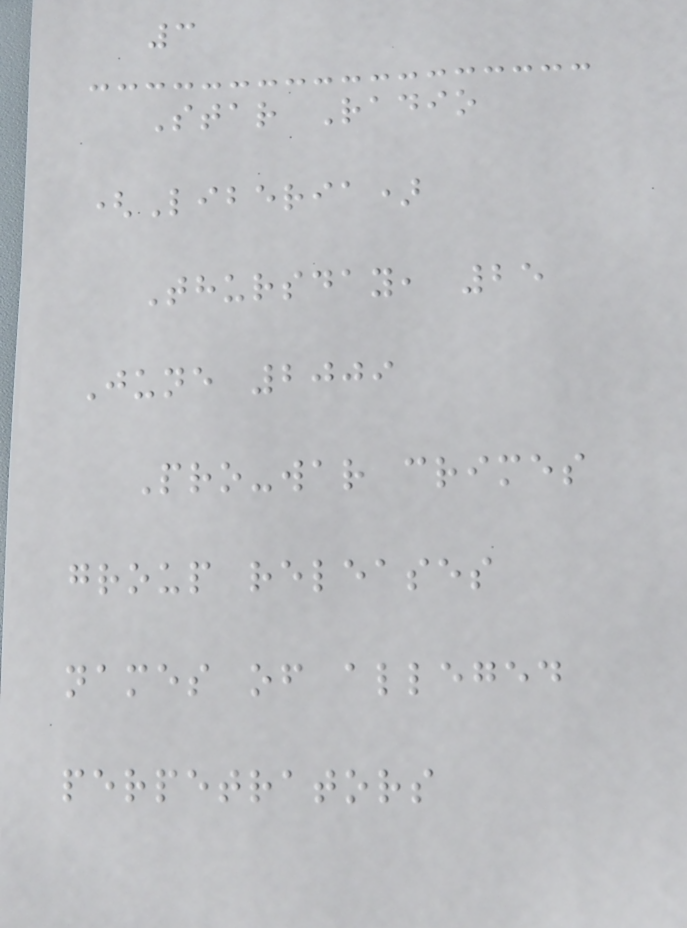3
Star Radio
(Liberia)
Thursday, 25
June 2009
Pro-war crimes
group releases
names of alleged
perpetrators
